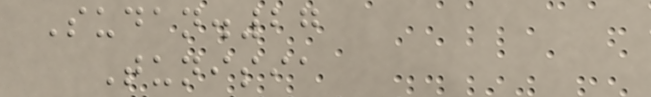Sudan.27
Tunisia
